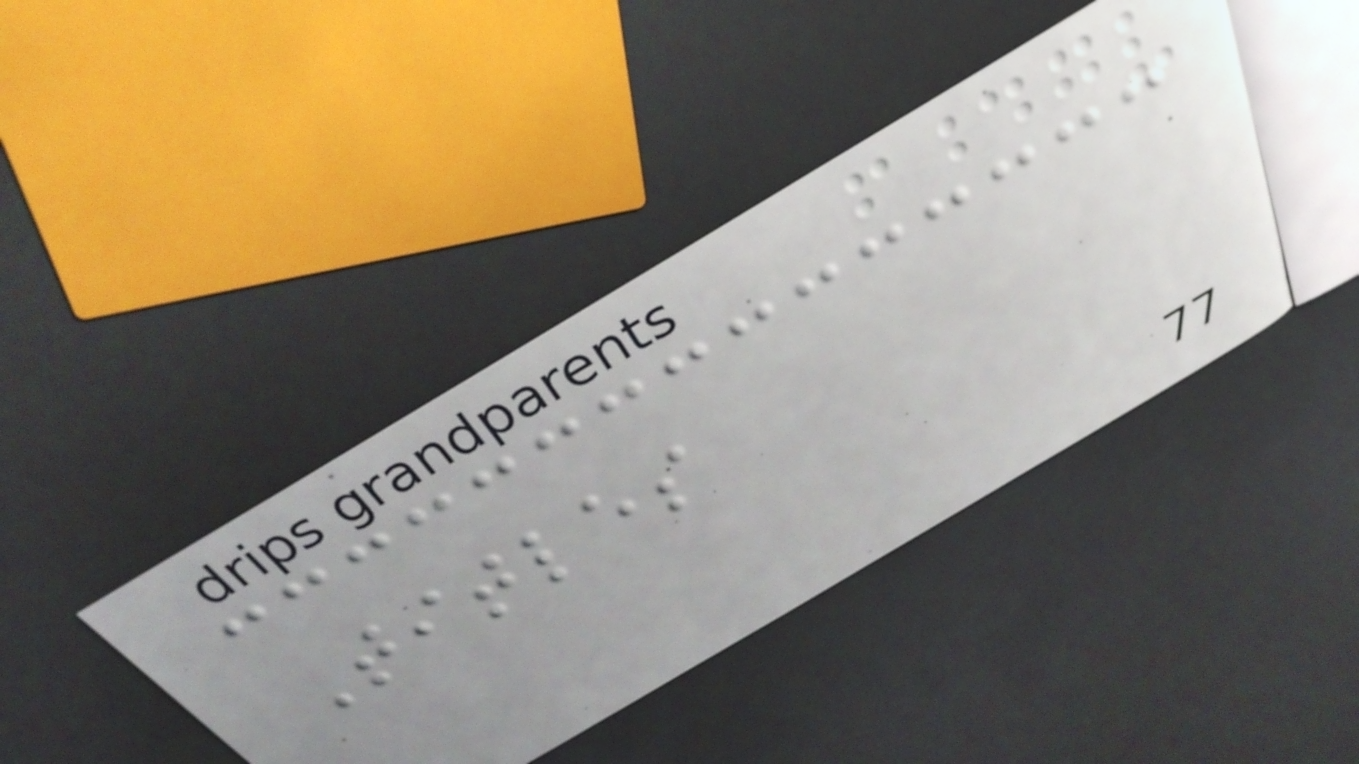Titles
